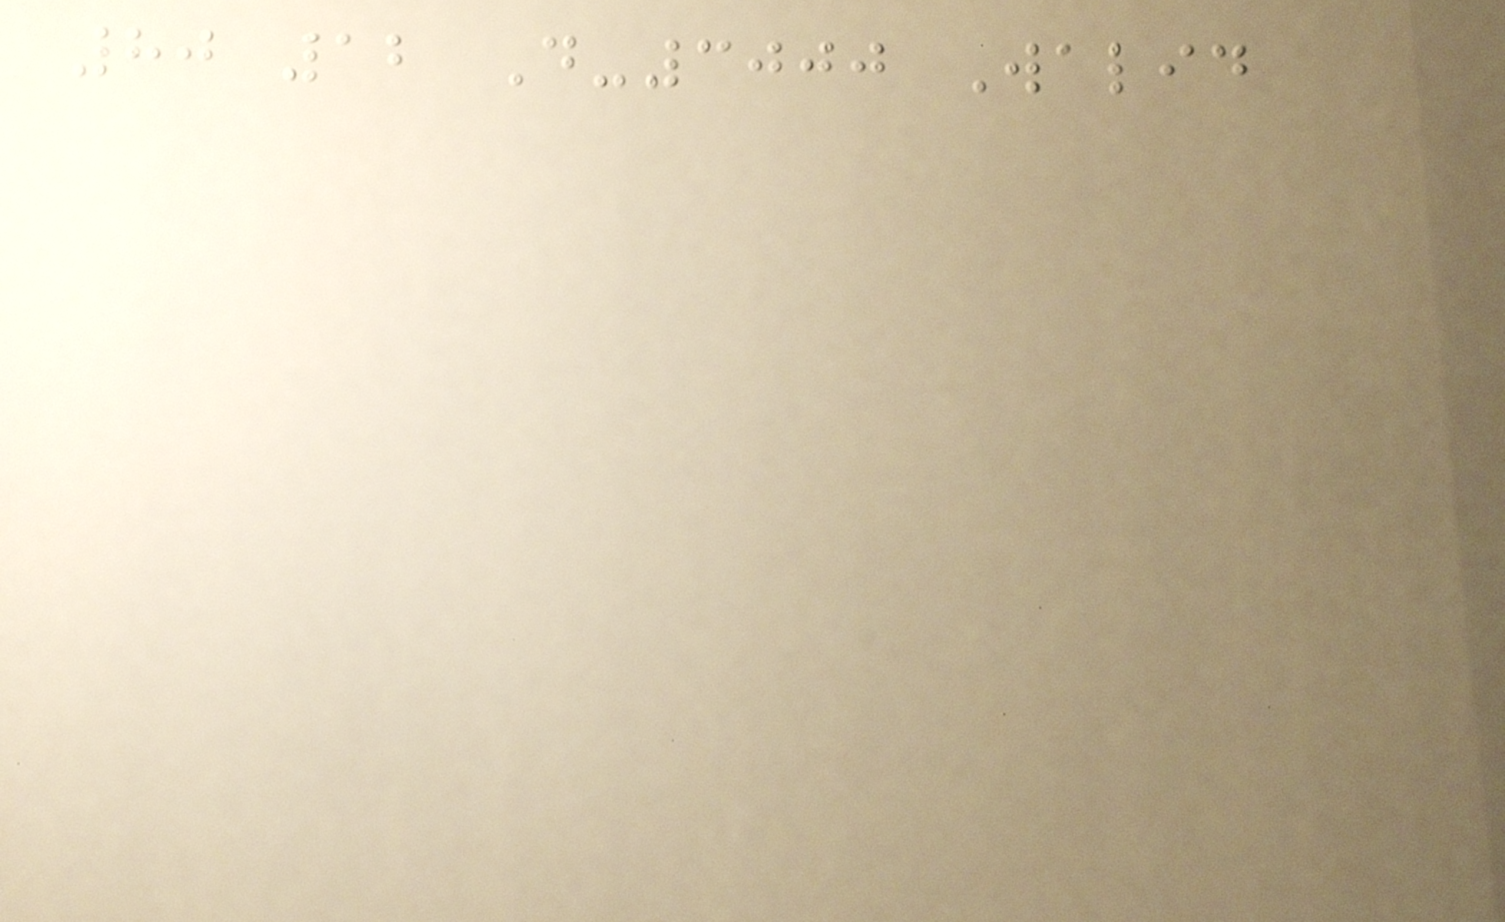80 12 D-3000 Walid
